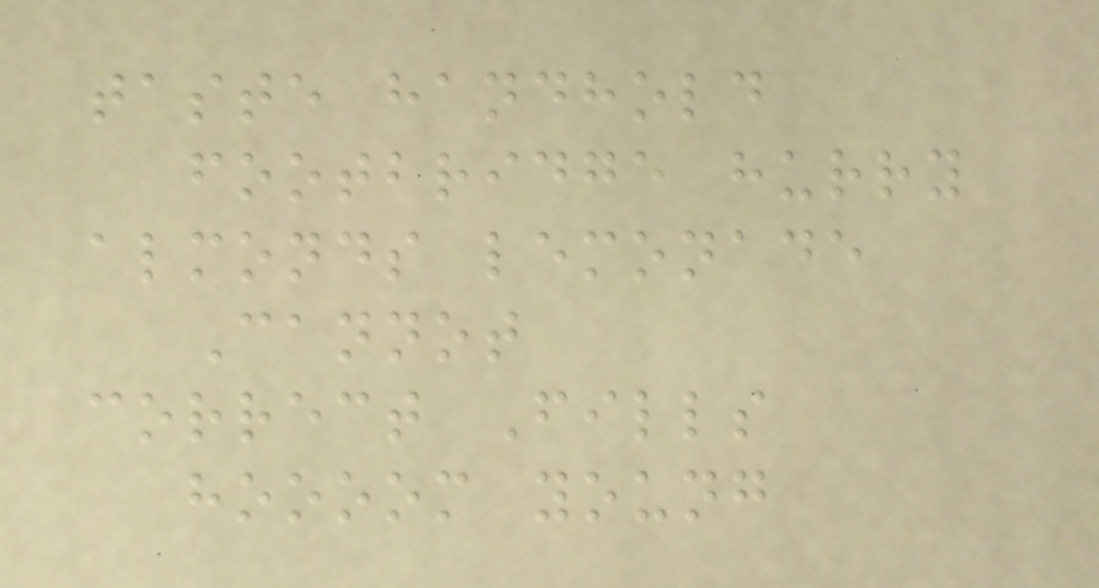taste handhold
footbridge hurry
almonds lemonade
Cannot
correct Fills
hoooom young
